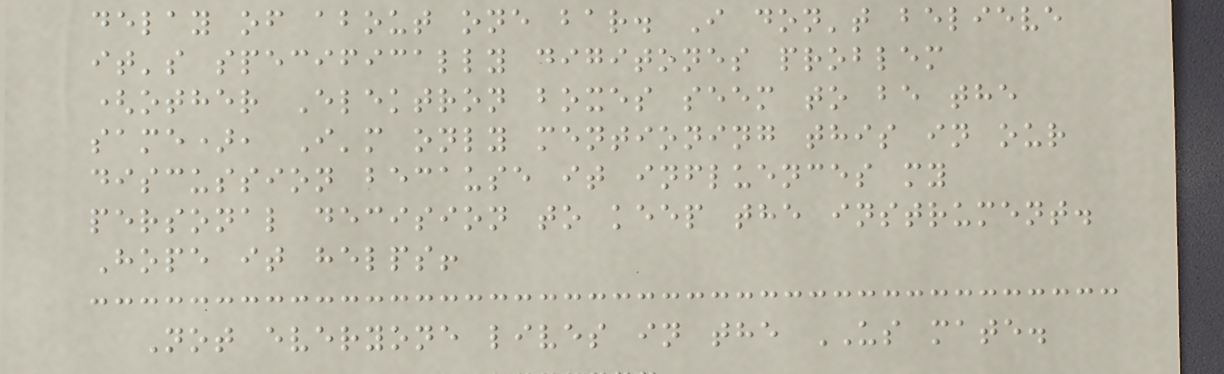delay of about one bar. I don't believe
it's specifically digitones problem
(other Elektron boxes seem to be the
same), I'm only mentioning this in our
discussion because it influences my
personal decision to keep the instrument.
Hope it helps!
Not everyone lives in the US mate.
